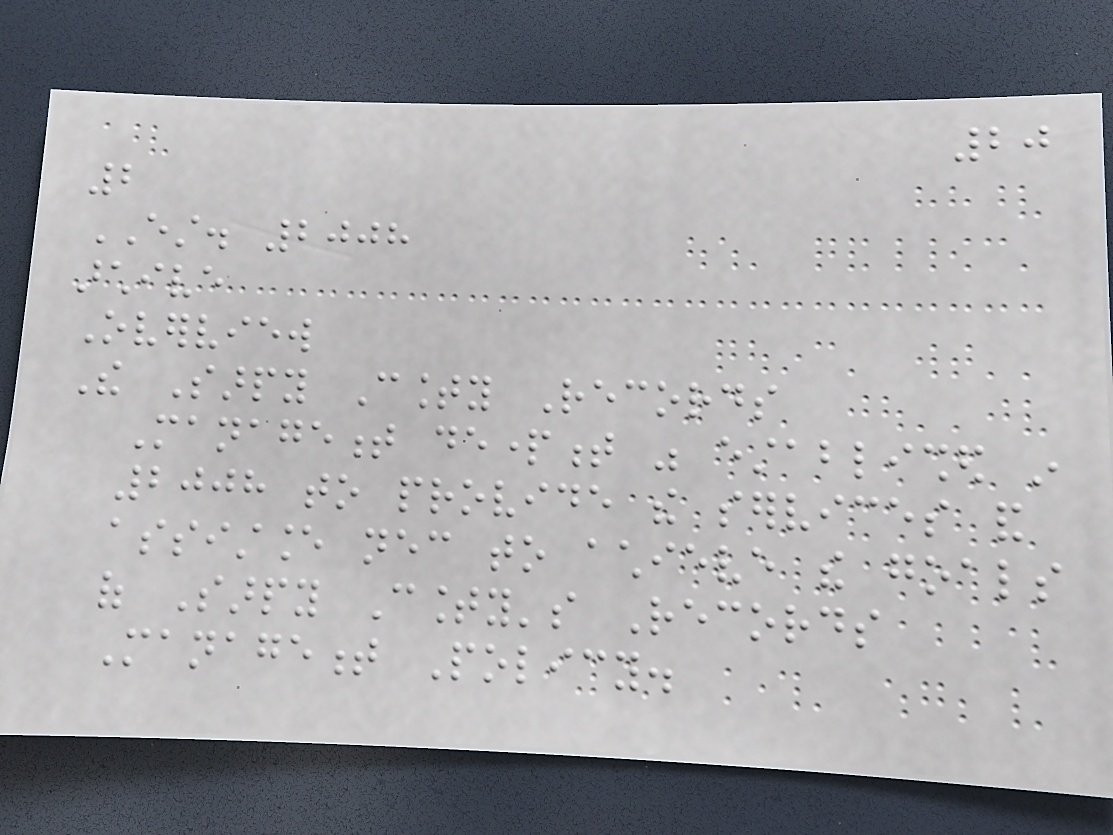20
2
EST. 2008
archive
Overview
The Sarpy County Records
Management department was established in
2008 to provide the services and
assistance necessary to achieve the goals
of Sarpy County's Records
Management Policy.
